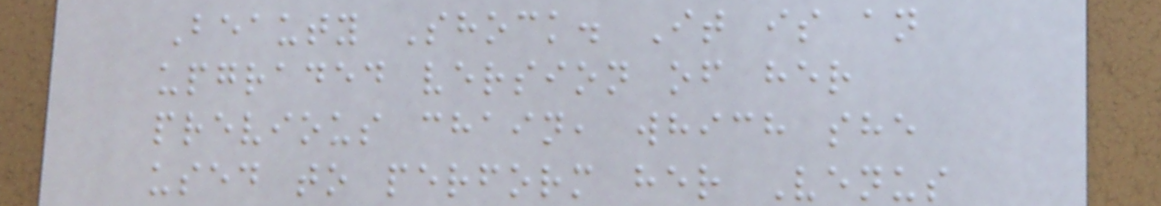Beauty Shock. It is an
upgraded version of her
previous chain, which she
used to perform her Venus
